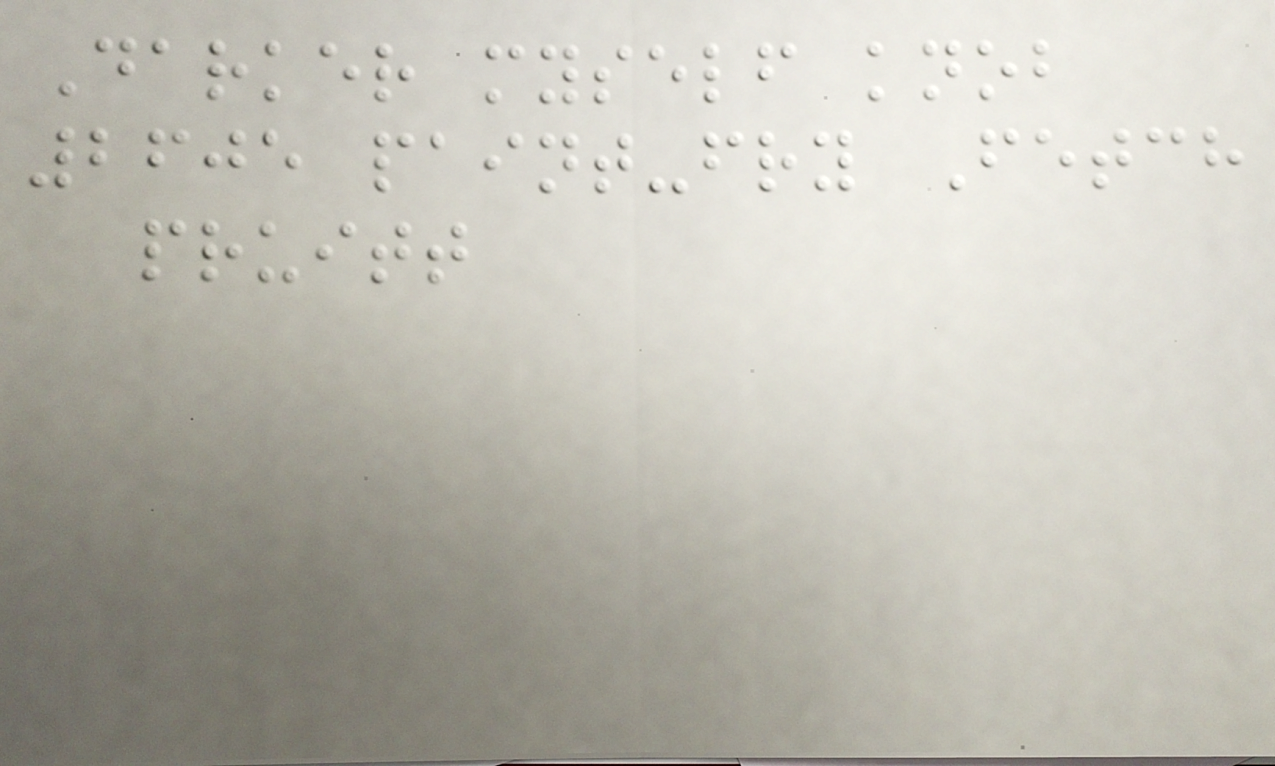Darker myself knob
2605 paint-fry Fetch
pruitt
